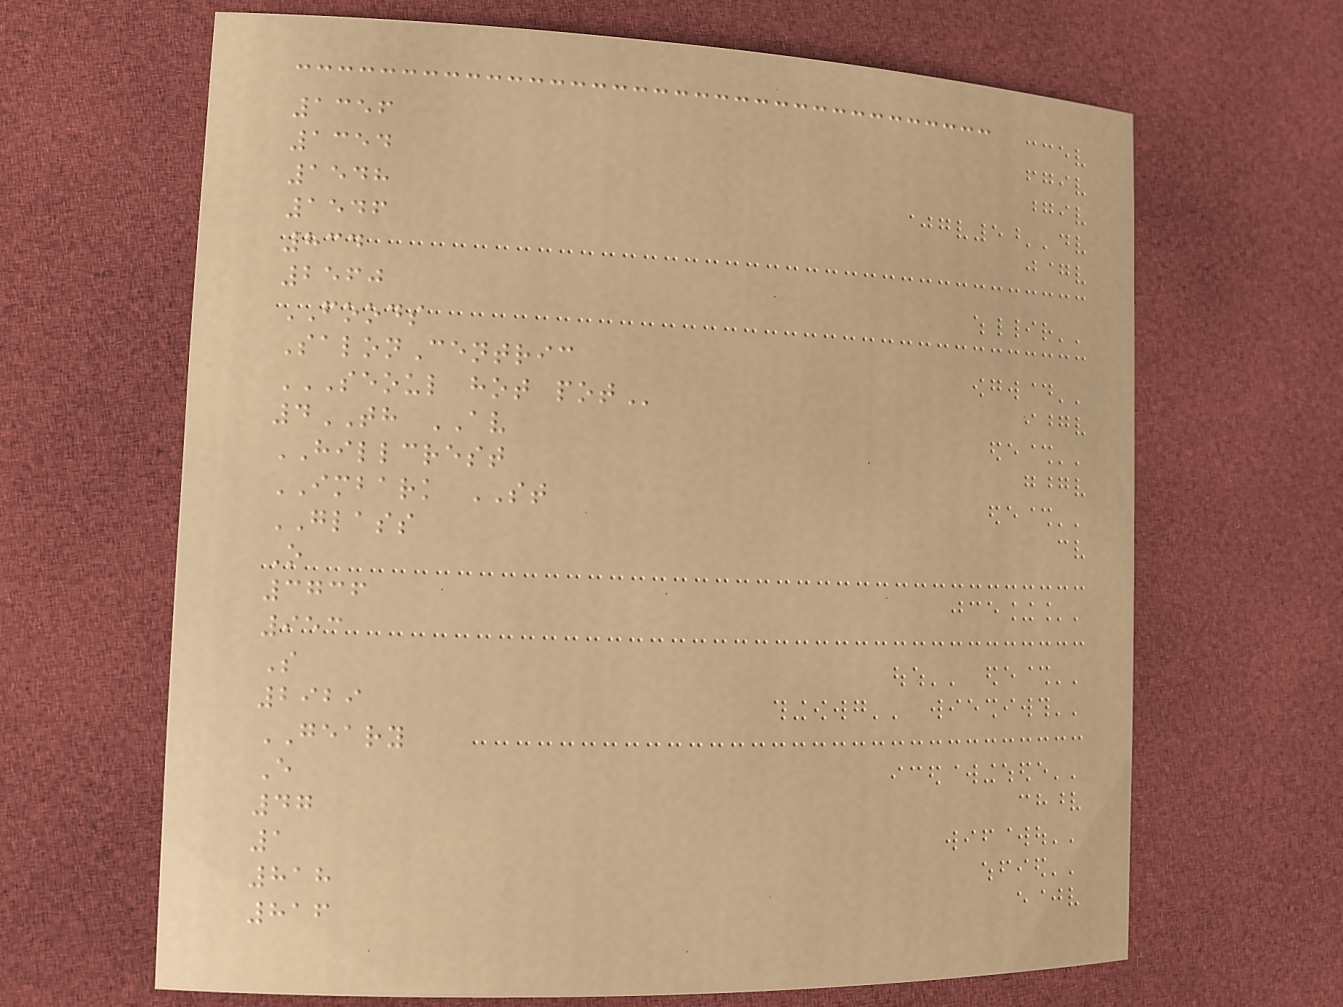1356
1354
1548
1546
834
2560
FOODS
SalonCentric
SEOUL HOT POT
4TH AV
HILLCREST
IMBARK ST
GLASS
O
3736
953
S
2929
GEARY
E
47
1
818
816
